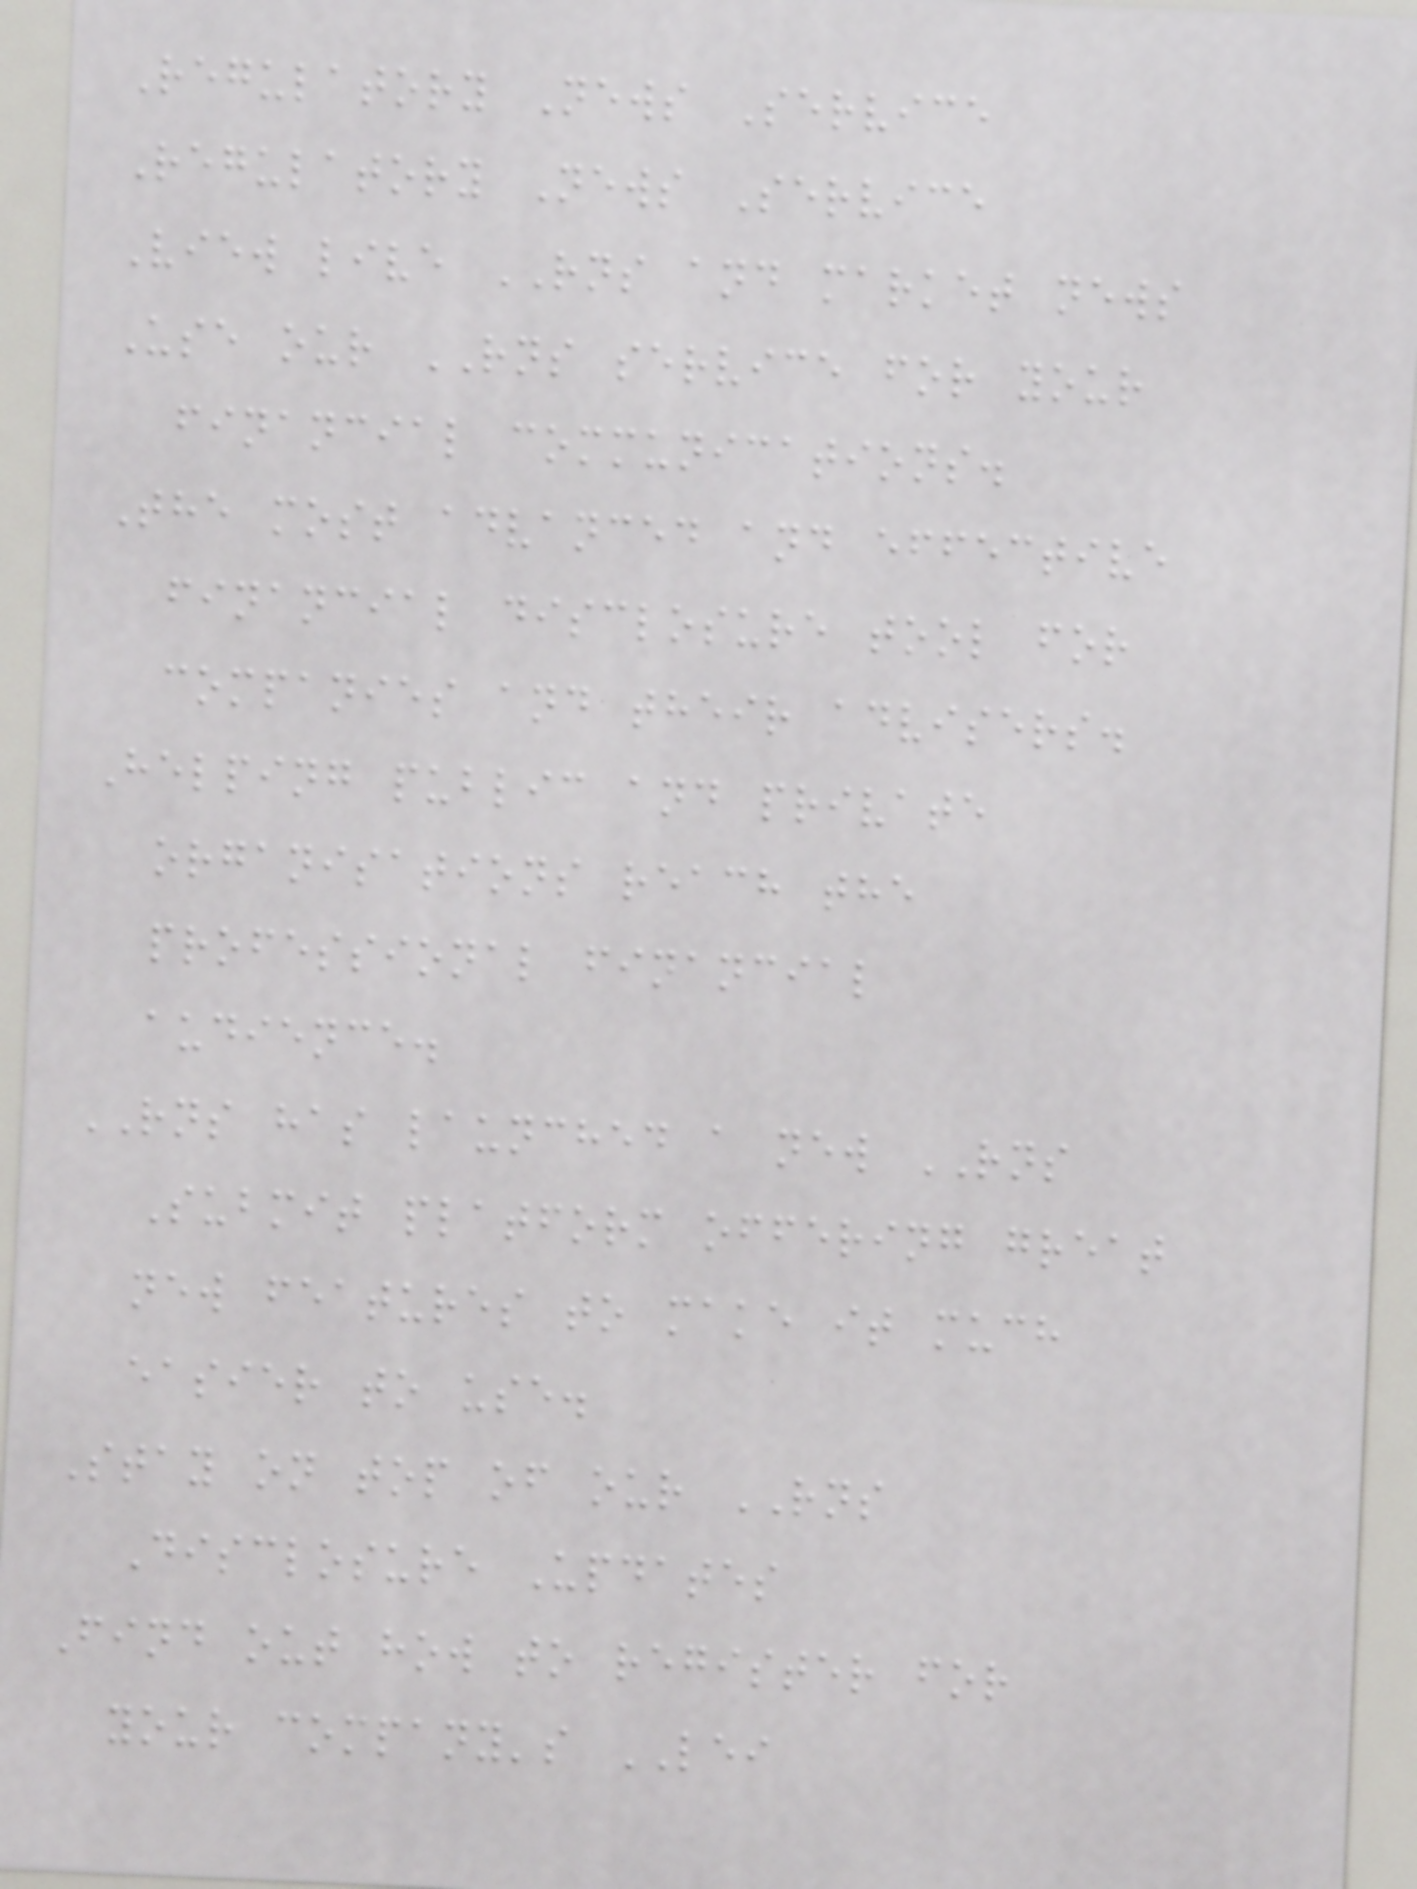Regulatory News Service
Regulatory News Service
View live RNS and market news
Use our RNS service for your
financial communications.
The most advanced and effective
financial disclosure tool for
companies and their advisers.
Helping public and private
organisations reach the
professional financial
audience.
RNS has launched a new RNS
Submit platform offering great
new features to make it much
easier to use.
Stay on top of our RNS
Disclosure Updates
Find out how to register for
your company's LEI
